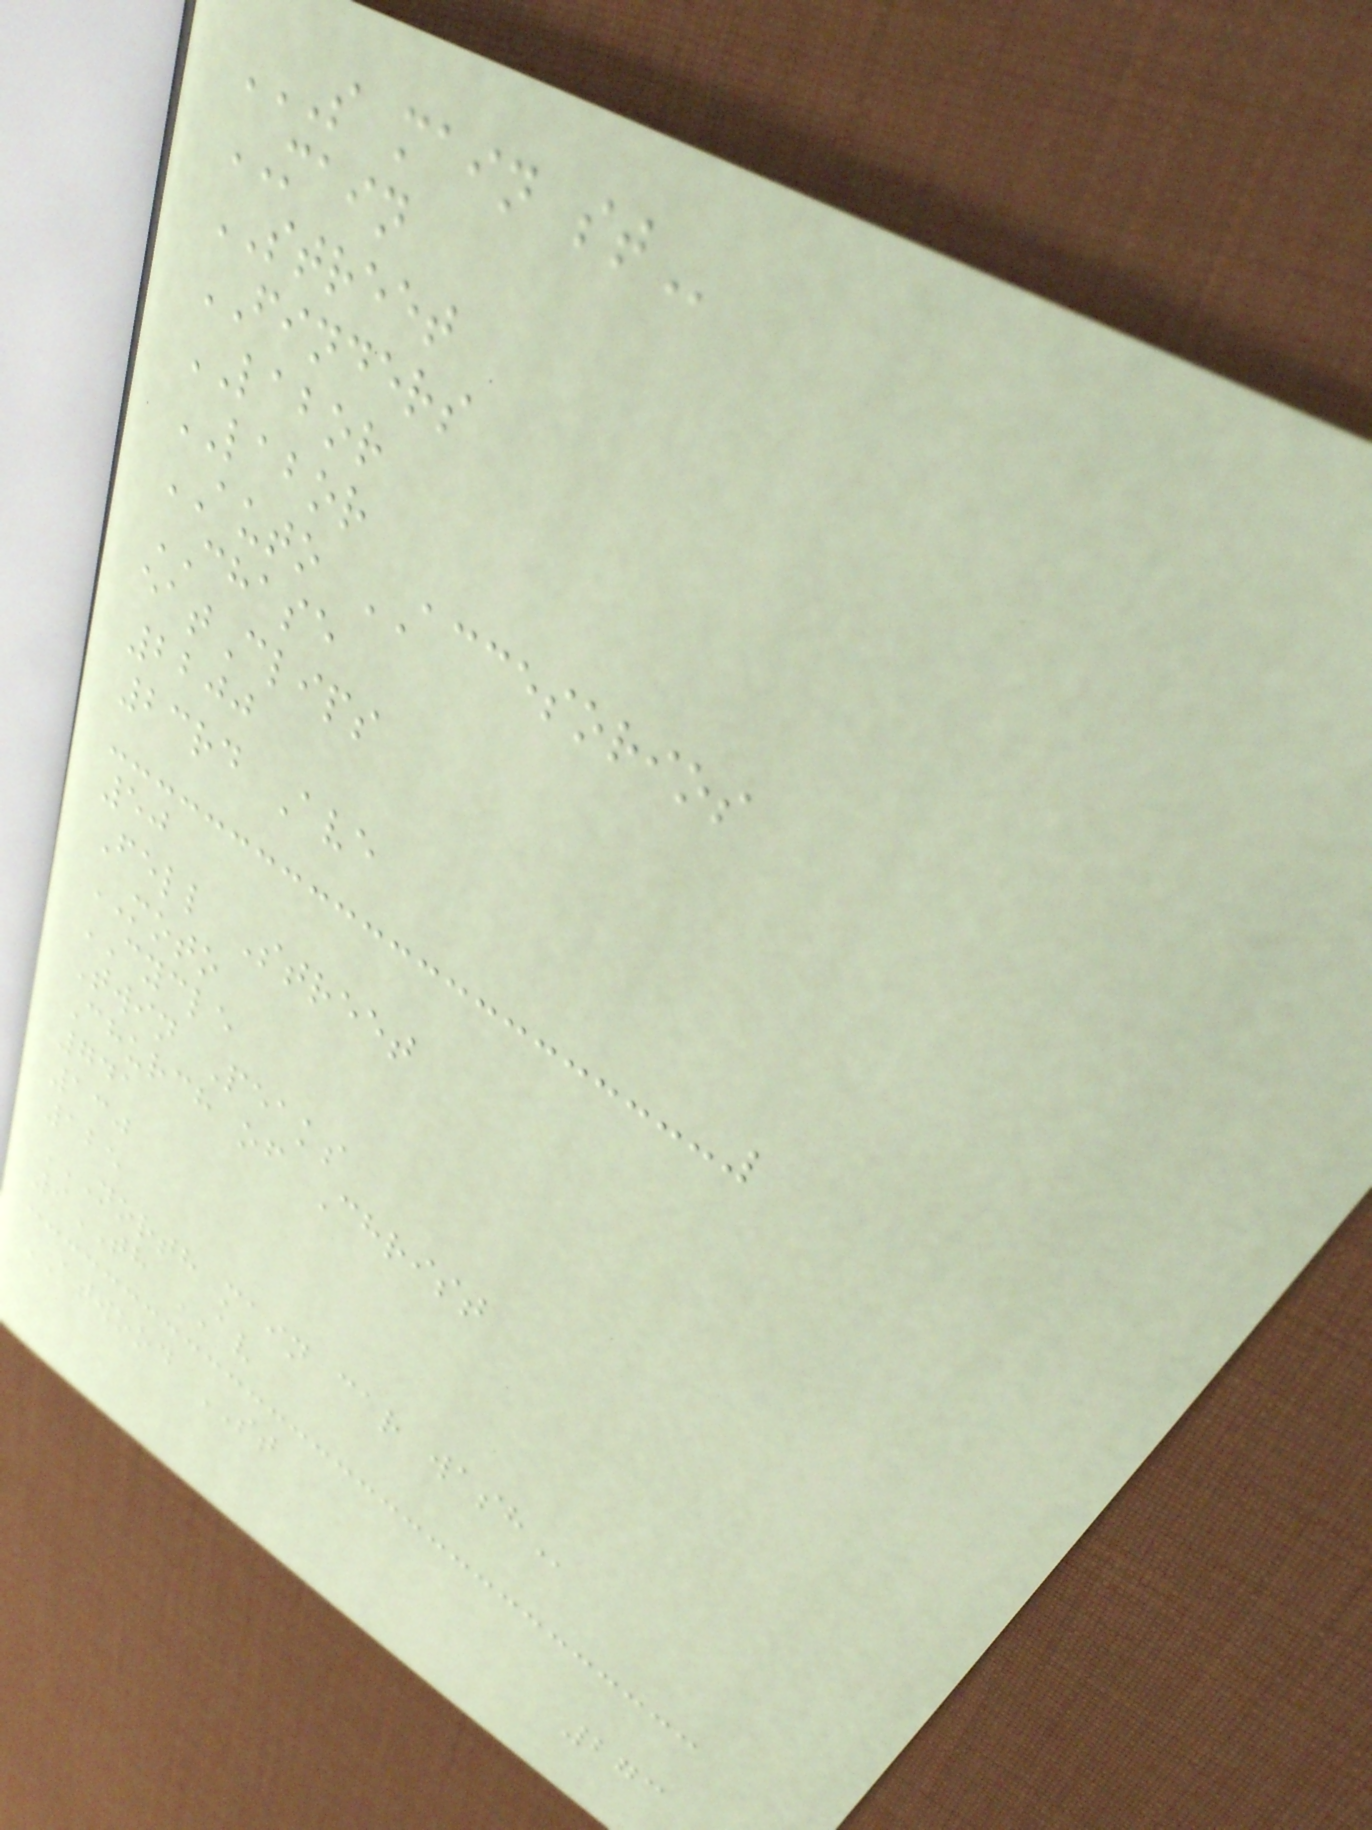S MAIN ST
MAIN
STREET
FINDERS
LABOR
LABOR
AUTO ACCESORIOS
CHASE
eatClips
2200
23rd Ave
50
Fell Street
MOTO
CYCLE
Twin Peaks
Church of Christ
741
130
125
NORTH MAIN CAR WASH
9TH AV
ATWOOD ST
273
